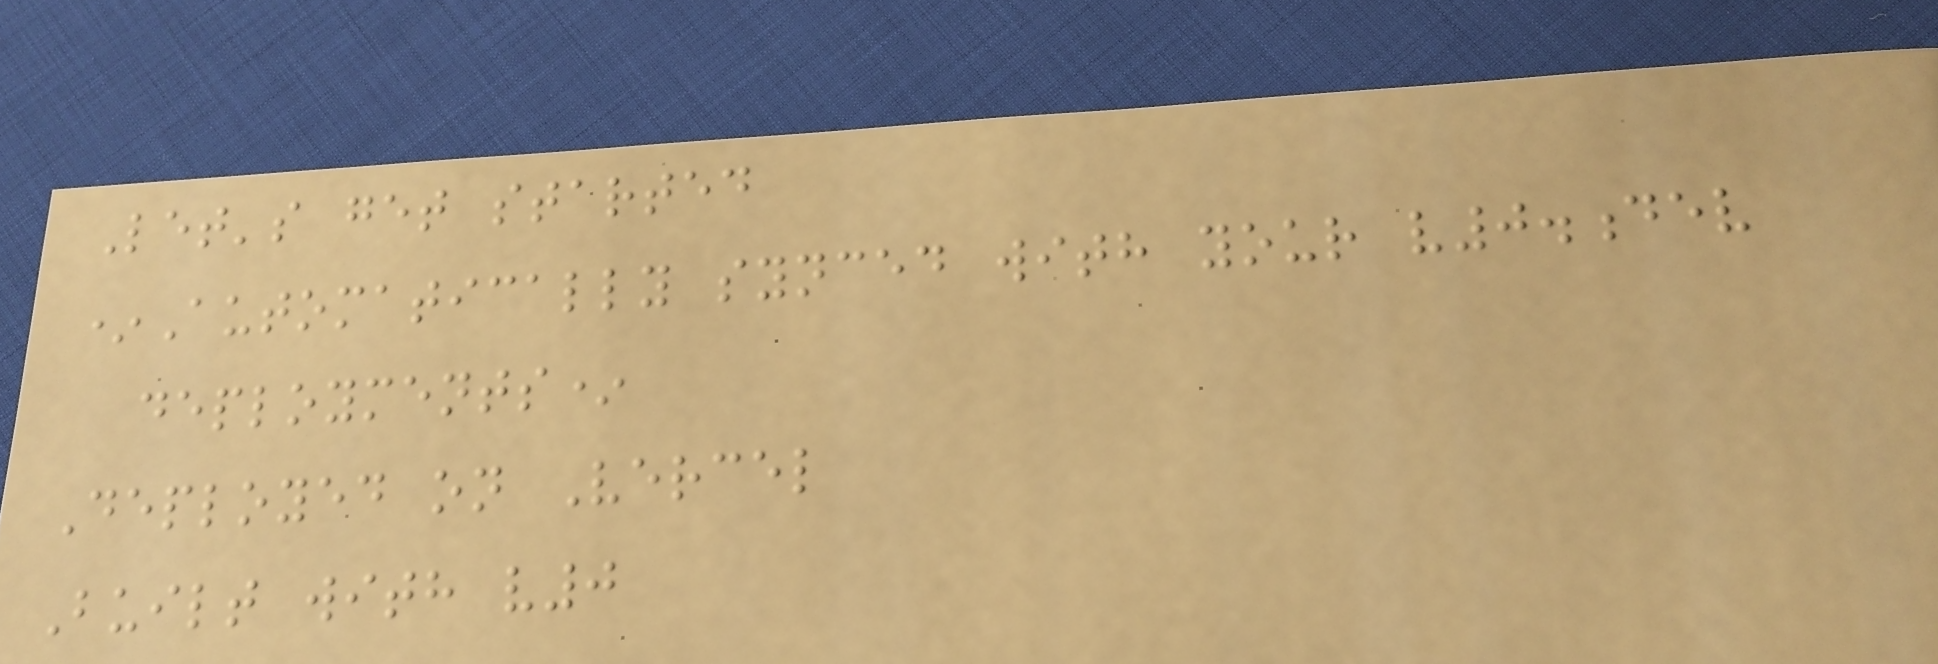Let's get started
*Automatically synced with your v0.dev
deployments*
Deployed on Vercel
Built with v0
